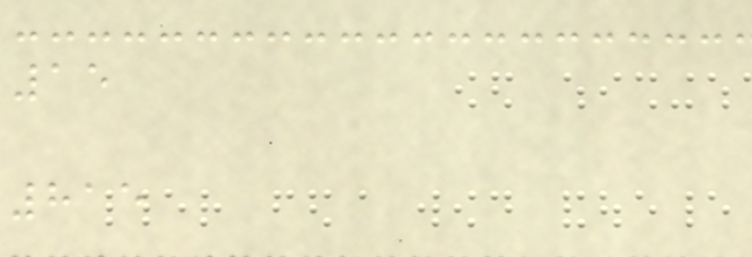15
815
